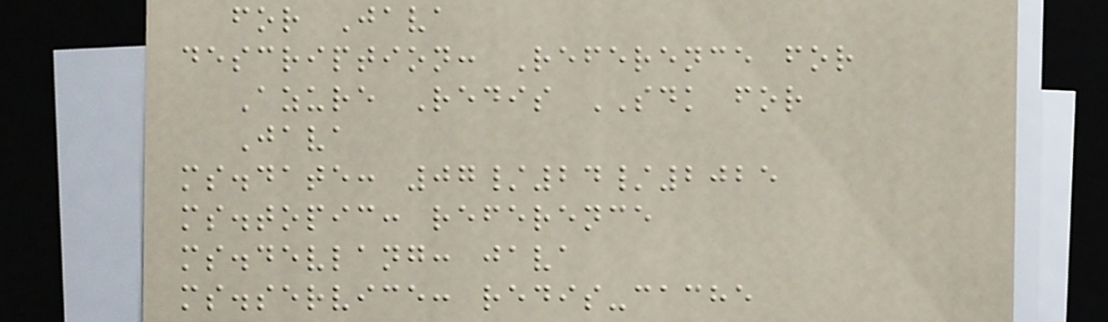for Java
description: Reference for
Azure Redis SDK for
Java
ms.date: 07/24/2025
ms.topic: reference
ms.devlang: java
ms.service: redis-cache
